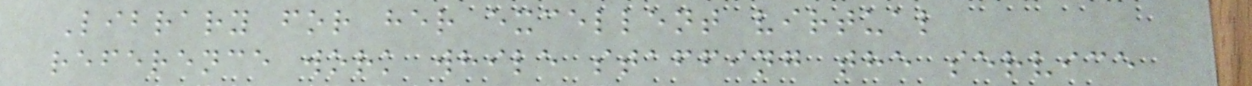Library for her excellent virtual
reference work while staffing the service
